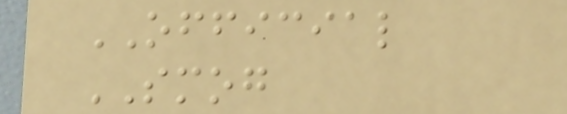OFFICIAL
SMOG
